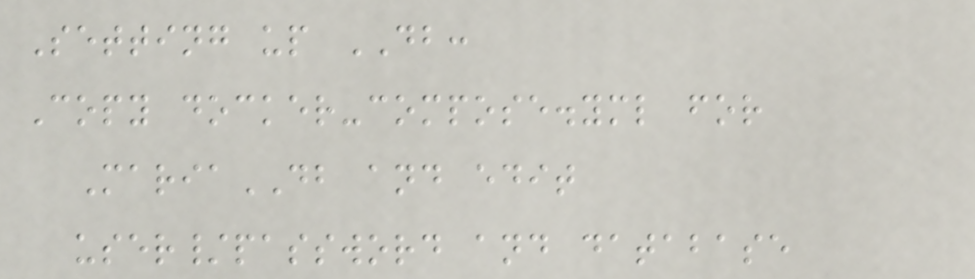Setting up DB:
Copy docker-compose.yml for
MariaDB and edit
user/password and database
